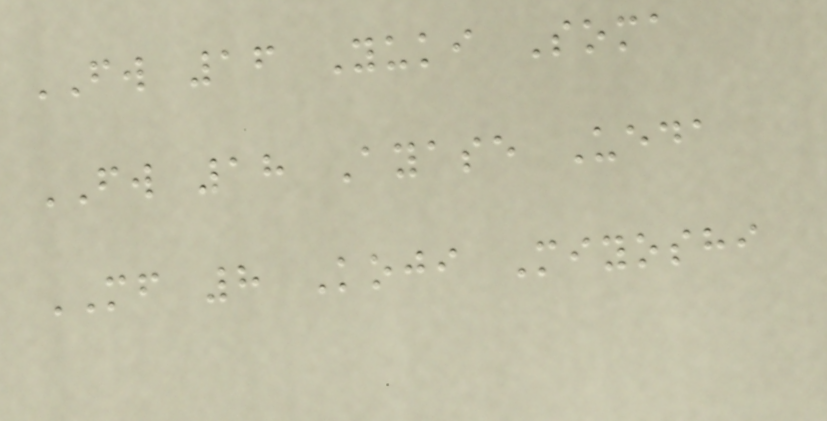FW 16 Yuki Soma
FW 18 Ayase Ueda
MF 8 Koji Miyoshi
